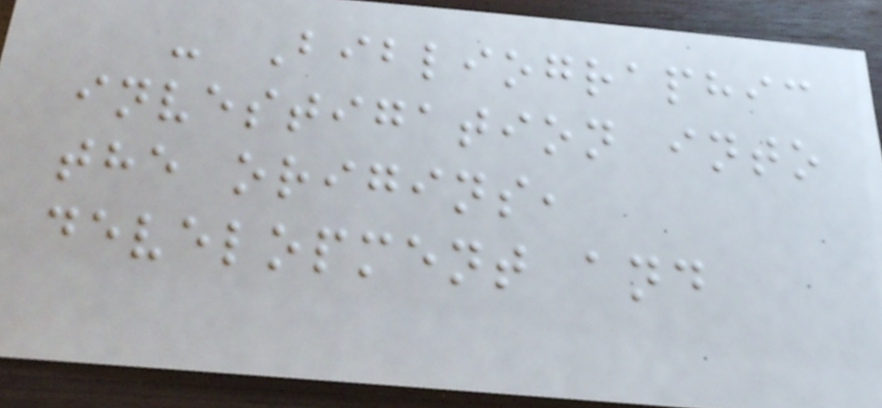- Bibliographic
investigation into
the origins,
development and
